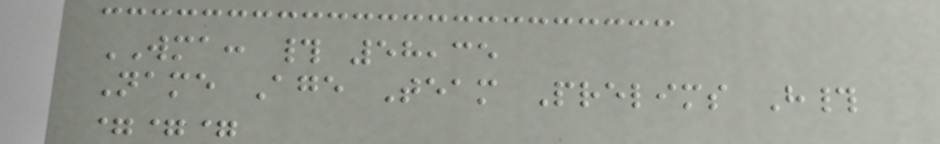WMA: # 58,35
Name Age Team Prelims H#
===
